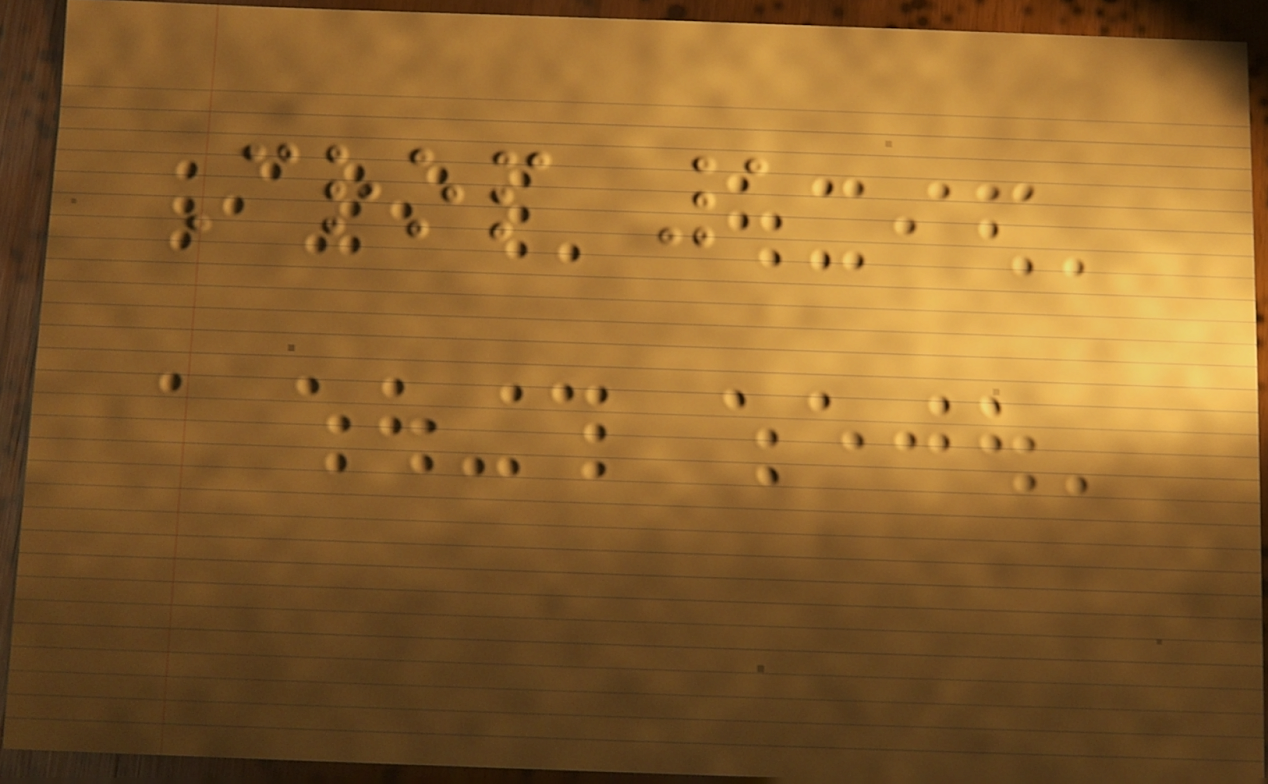Crop 1
